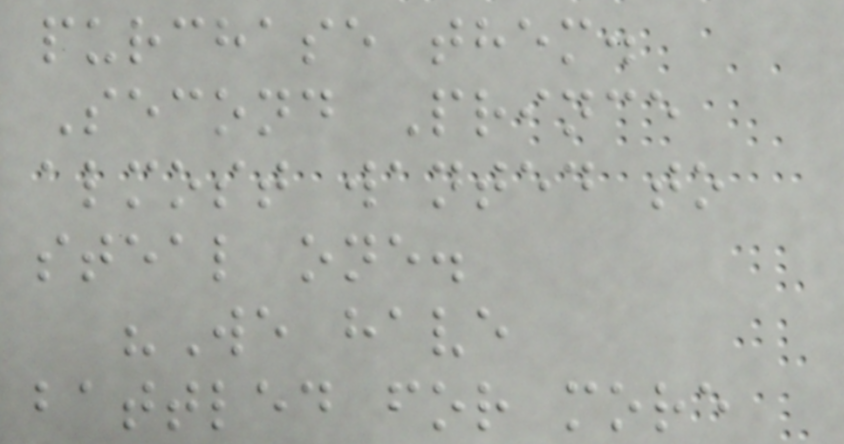purchase them.
Second Prince
almost wanted to
steal one.
"We have
battled for more
